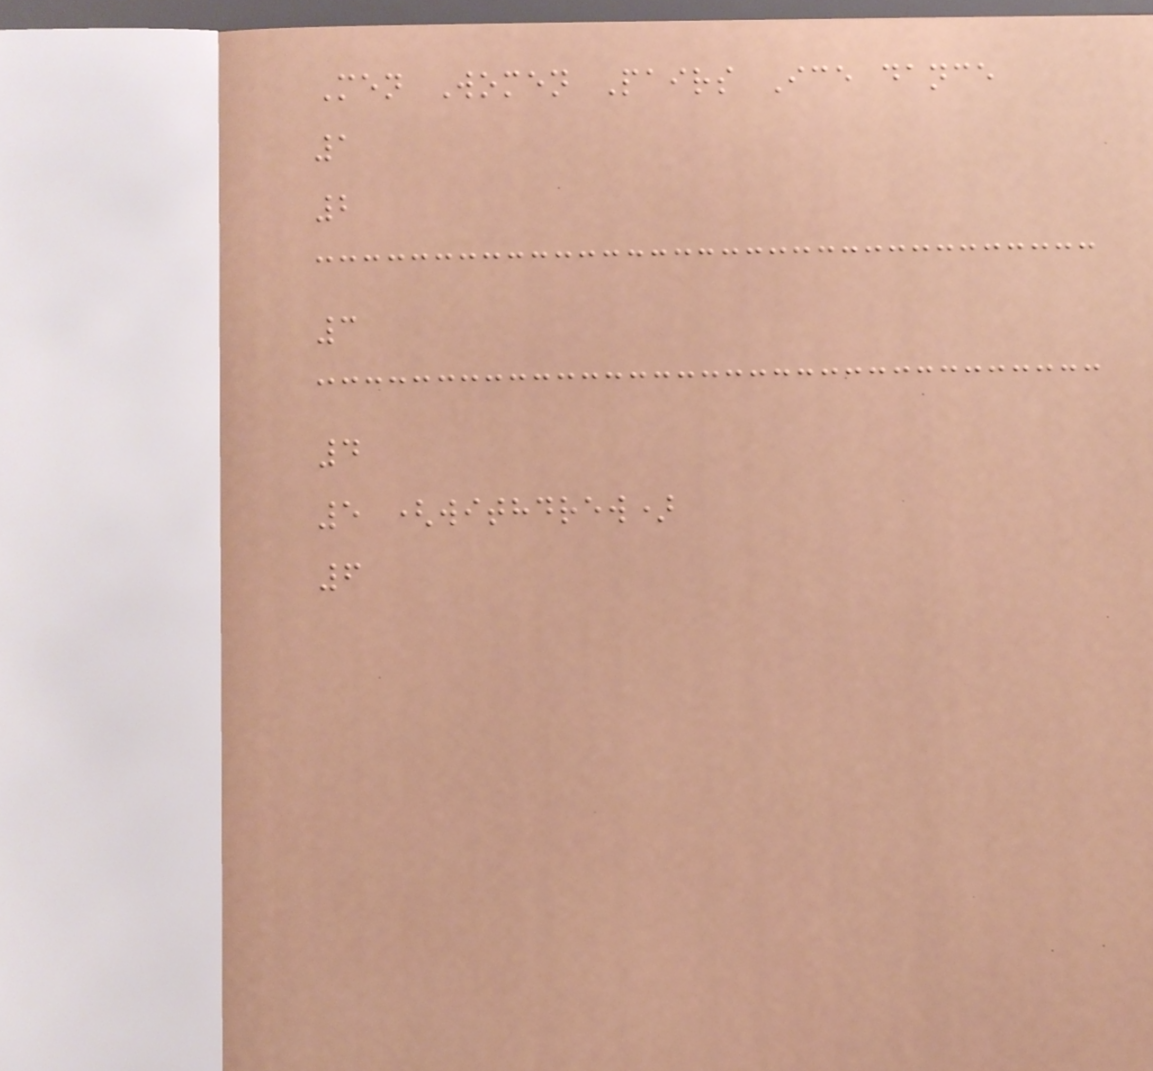Men Women Pairs Ice dance
1
2
3
4
5 (withdrew)
6
